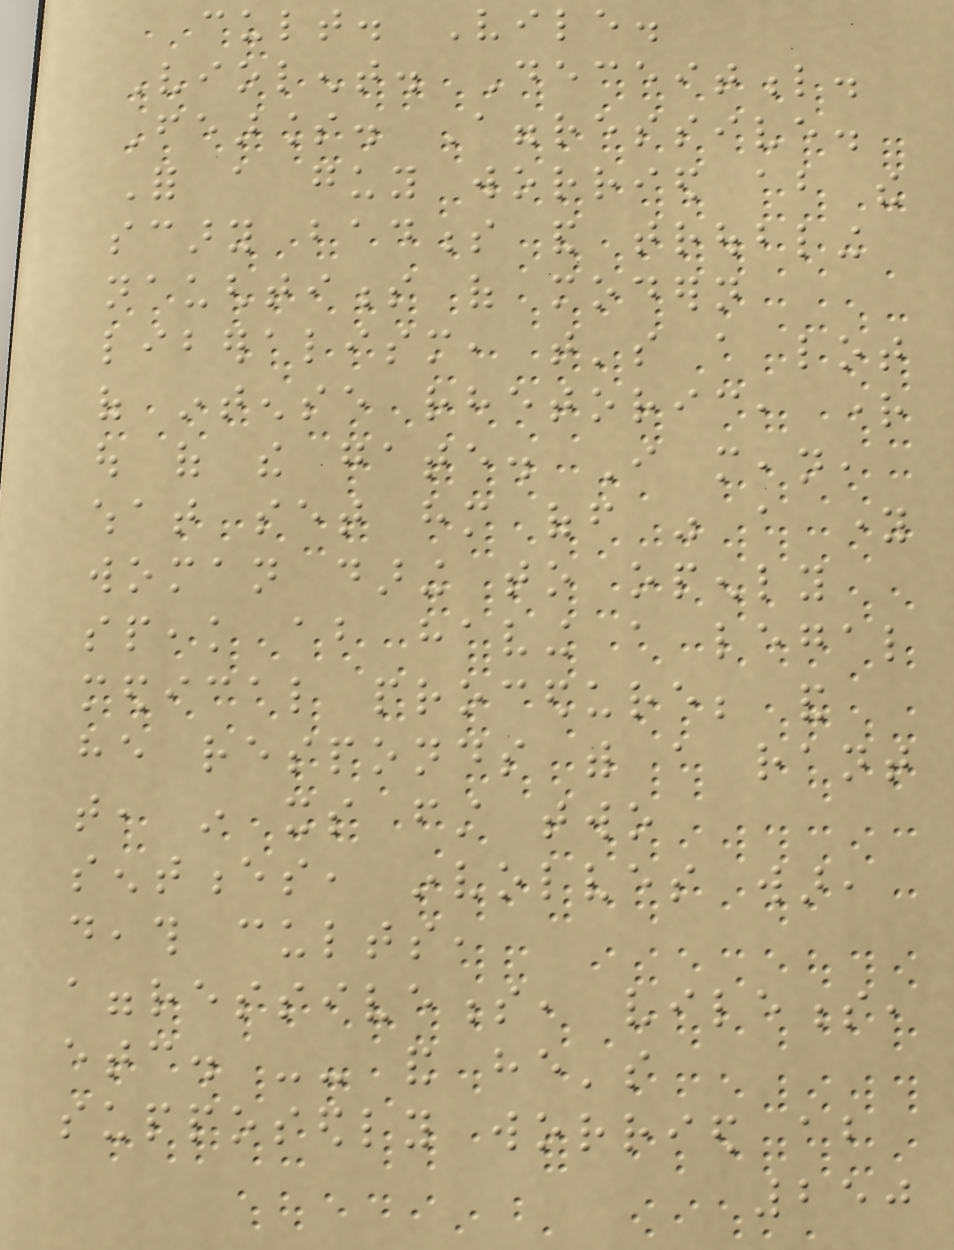cult. Vile.
Violent. Deceitful.
Fearless. Aggressive.
For a guy worried about the
scary badness and troubling
naughtiness of modern
liberalism, that's a lot
of intense rhetoric, right
out of the gate. I mean,
what set him off was a young
woman daring to openly
speak about having a legal
medical procedure; and
he responds with a rant
that, in its first two
sentences, involves war,
death cults,
aggressiveness, vileness,
etc. -- and he's
supposedly worried about
250
